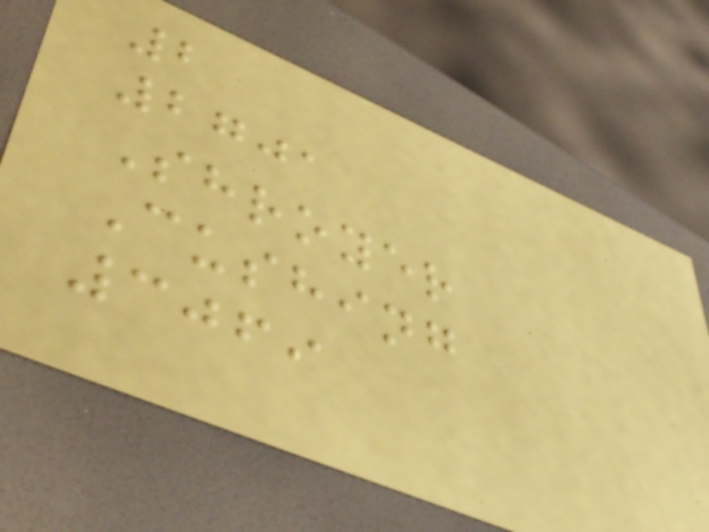2
2701
Shroyer
Cushing
3069
